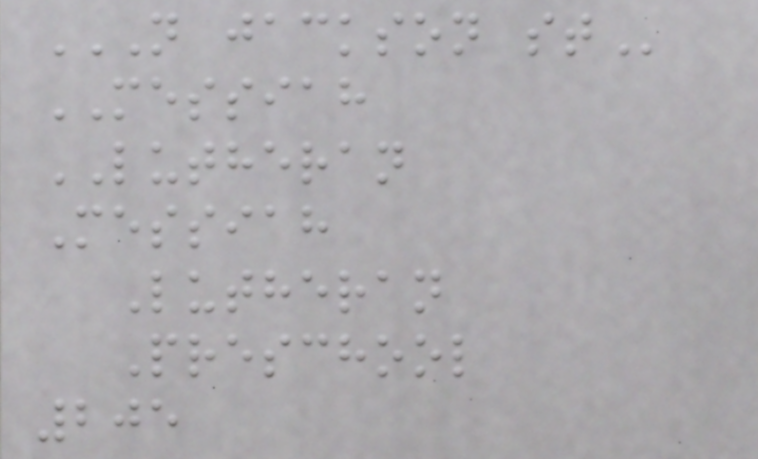N JACKSON ST
MESSIAH
LUTHERAN
Messiah
Lutheran
Preschool
205
